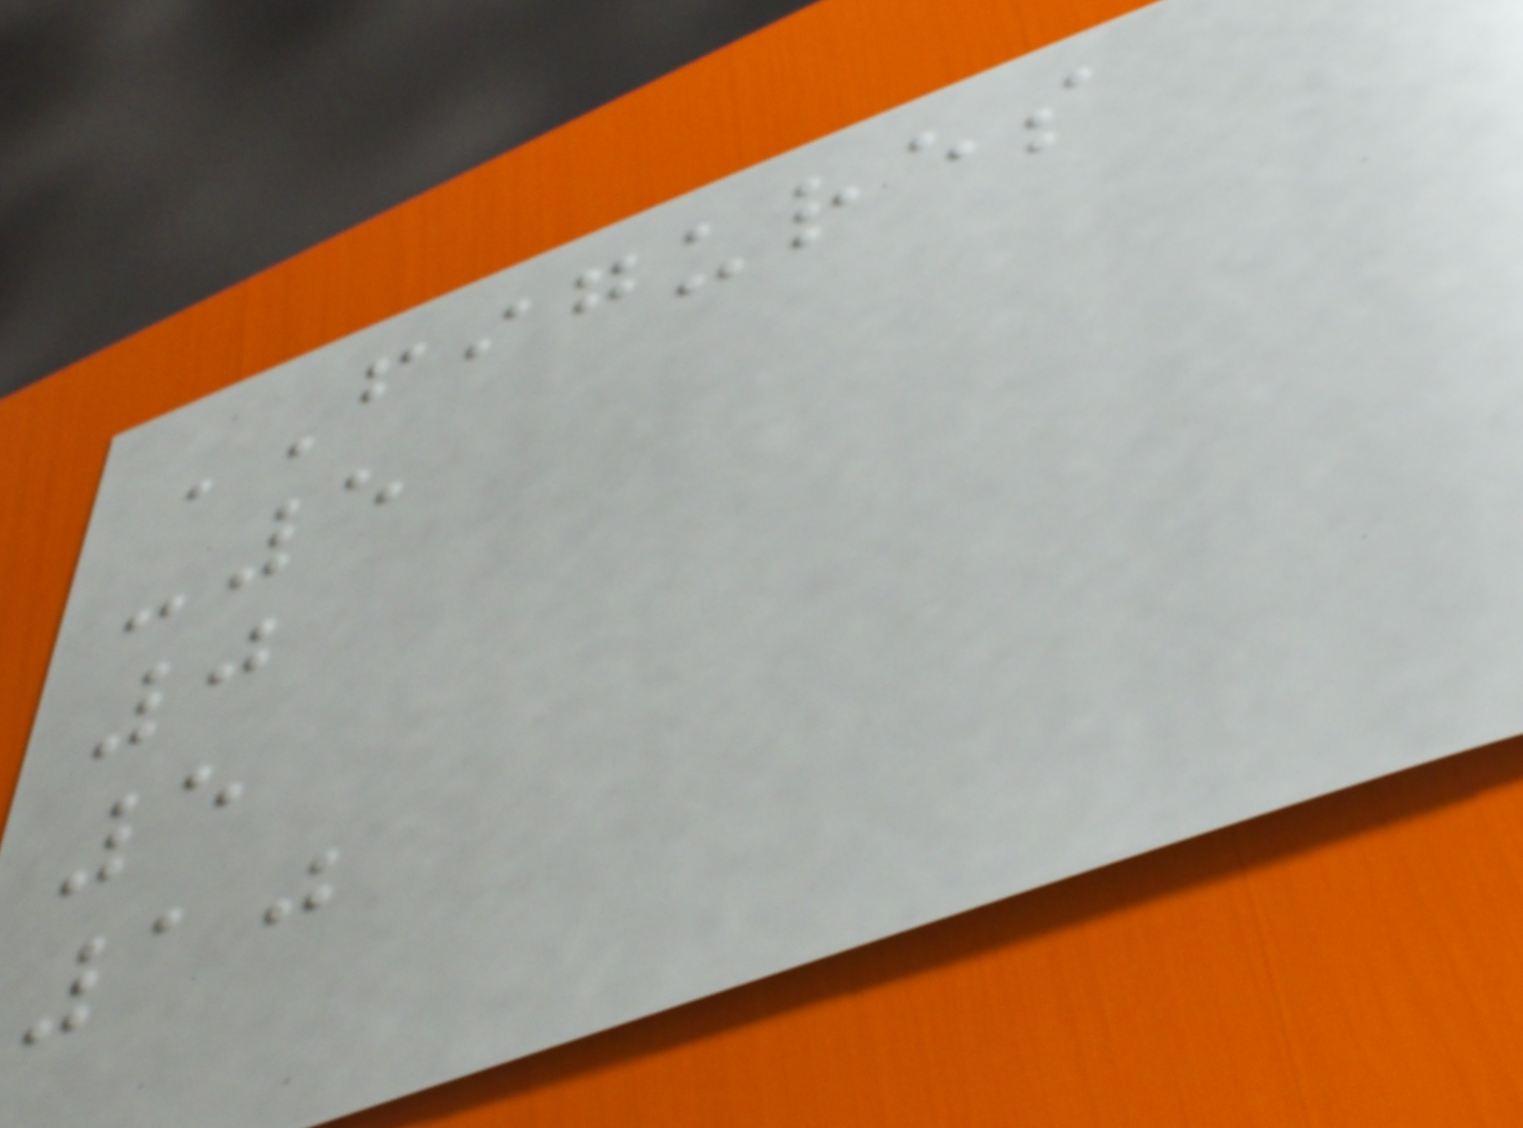FIGURES
-5
0
5
10
